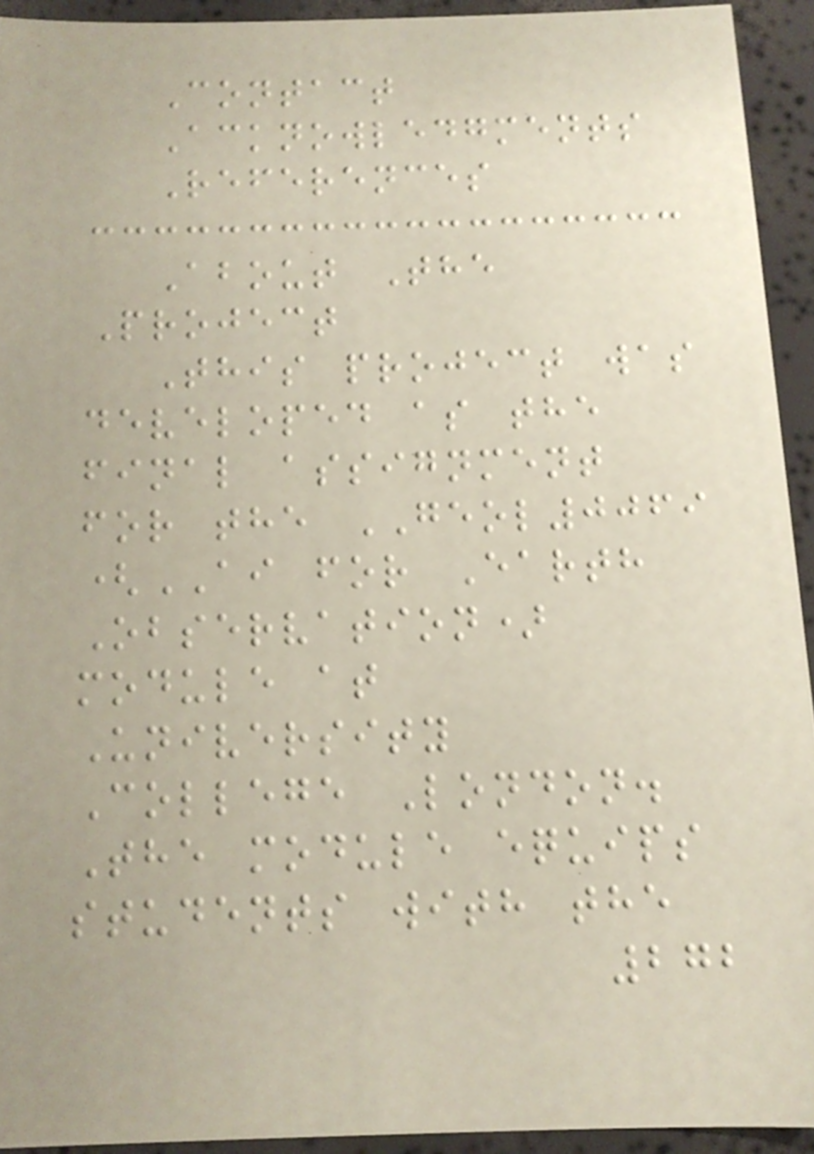Contact
Acknowledgments
References
About The
Project
This project was
developed as the
final assignment
for the GEOL0069
(AI for Earth
Observation)
module at
University
College London.
The module equips
students with the
272
